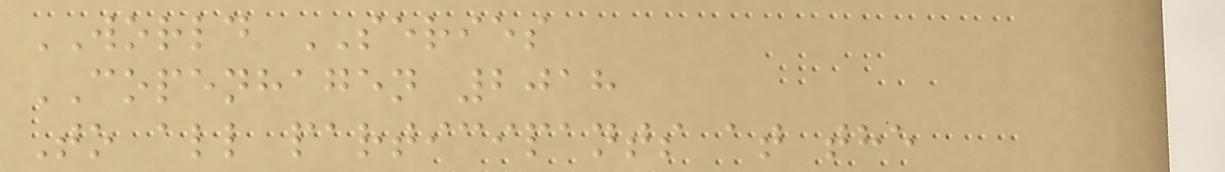WORLD SERIES
COPENHAGEN 2018
To all participants at the
